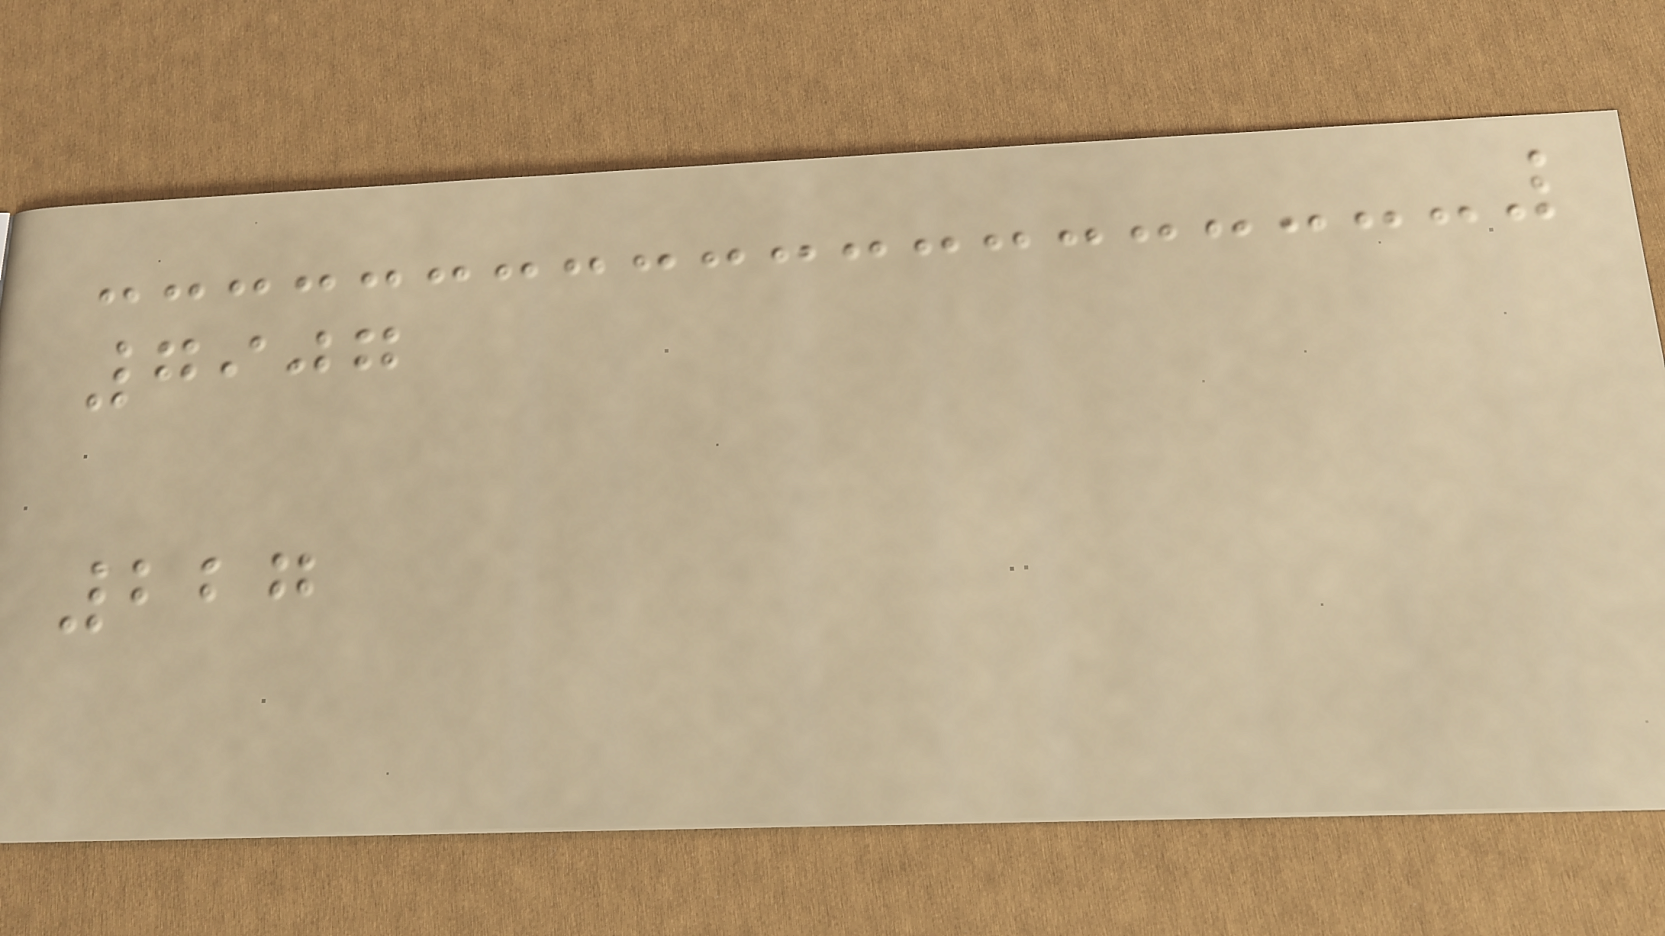7907
227
